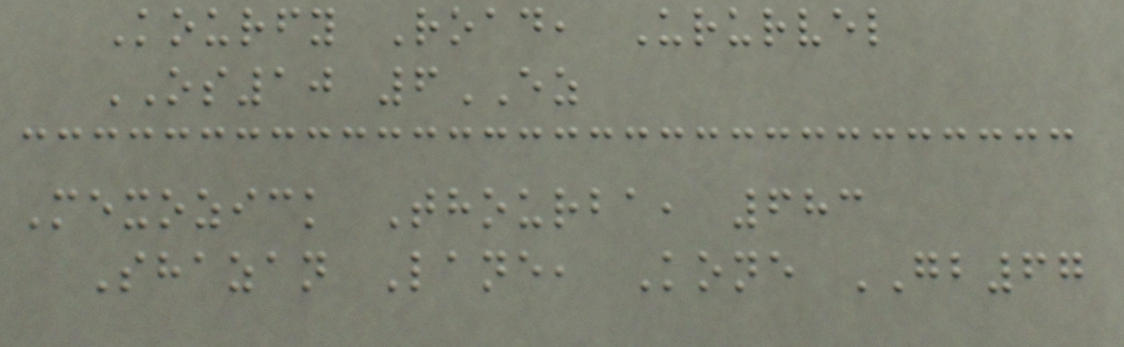Kourfy Road, Ururvel
OS10 6EZ
Mexozick Thourba, 683
Shazan Lane, Kone GB67
